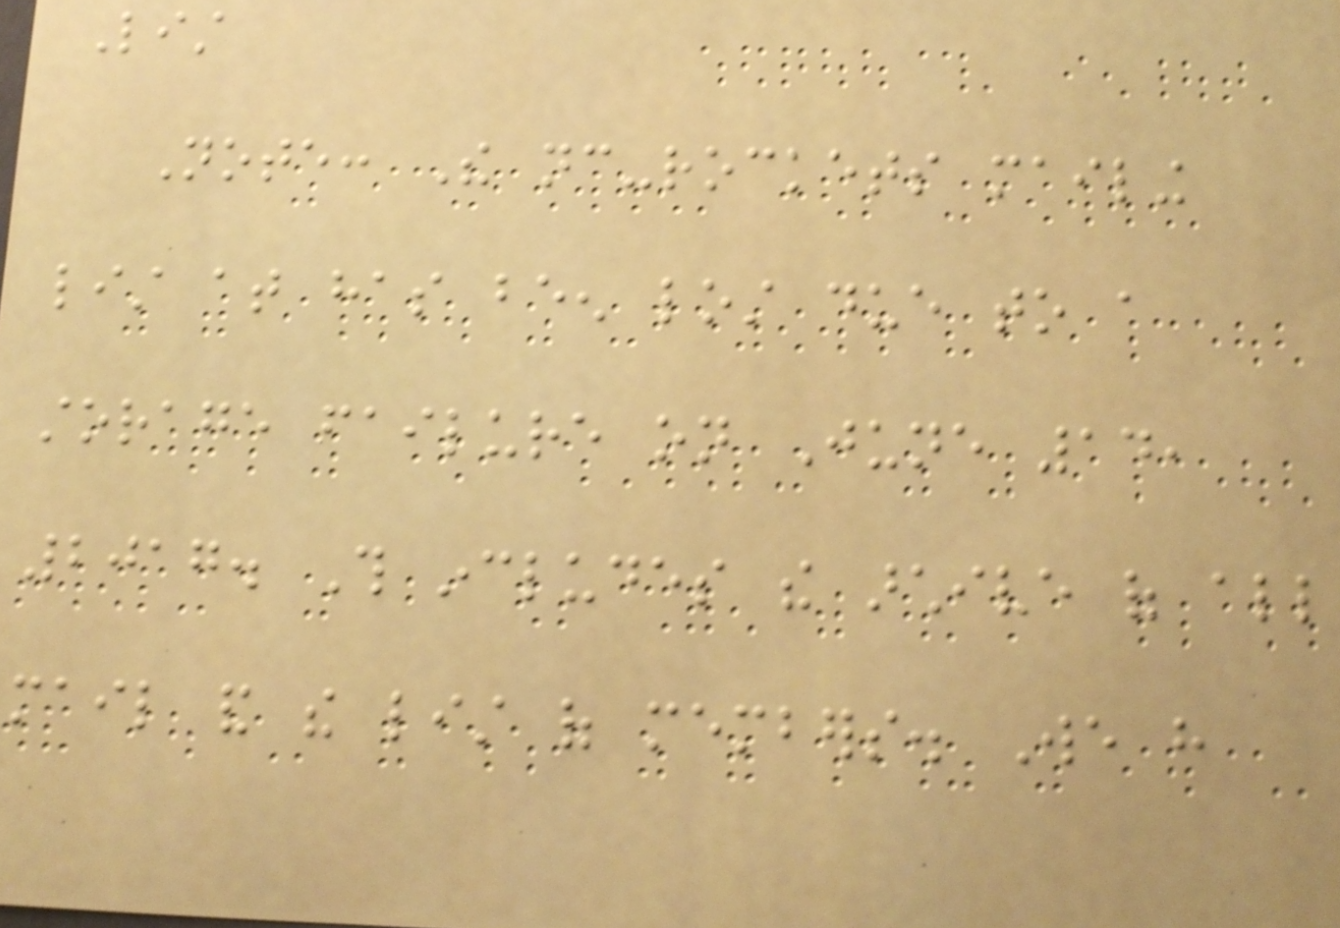List
Note: The nc-rockets mailing
list at has been lost due to a
storage failure on June 14,
2017. This includes the archive of all
mail and the list of members. We have
